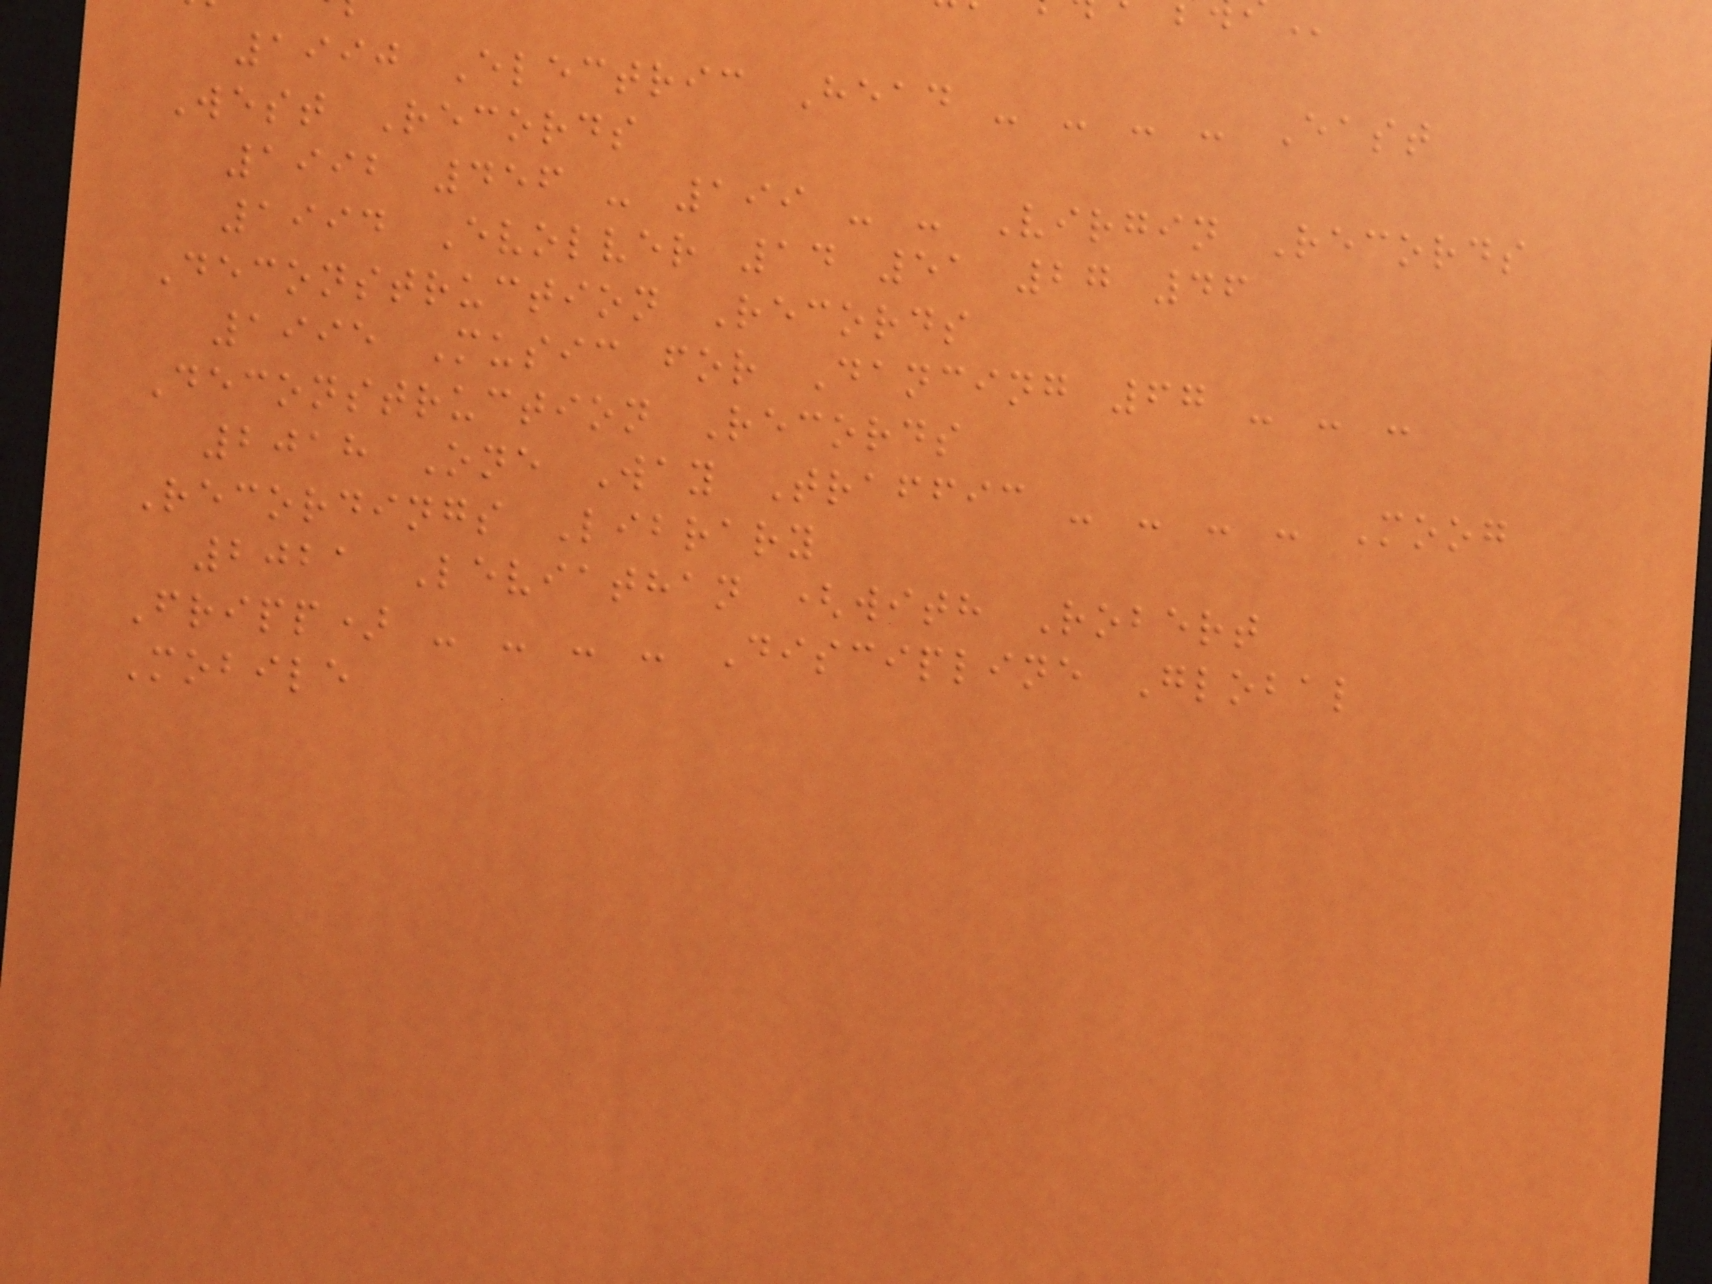1990 Electric Head - - - - East
West Records
1992 456 - 199 - - Virgin Records
1994 Evolver 14 51 27 46
Deconstruction Records
1995 Music for Dancing 67 - - -
Deconstruction Records
2018 One Way Traffic - - - - Moog
Recordings Library
2021 Leviathan (with Robert
Fripp) - - - - Discipline Global
Mobile
